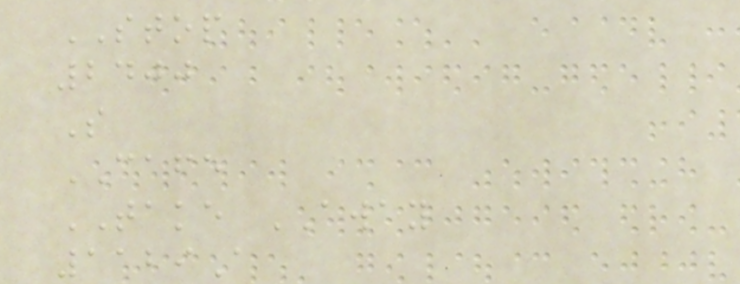STOP
2400
S
CAFE
TAKE AWAY
1129A
